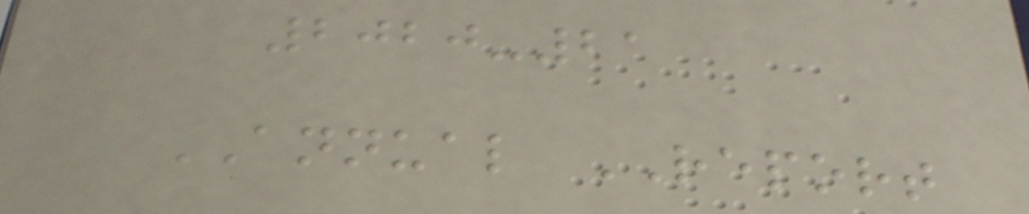2020-21
ANNUAL REPORT
